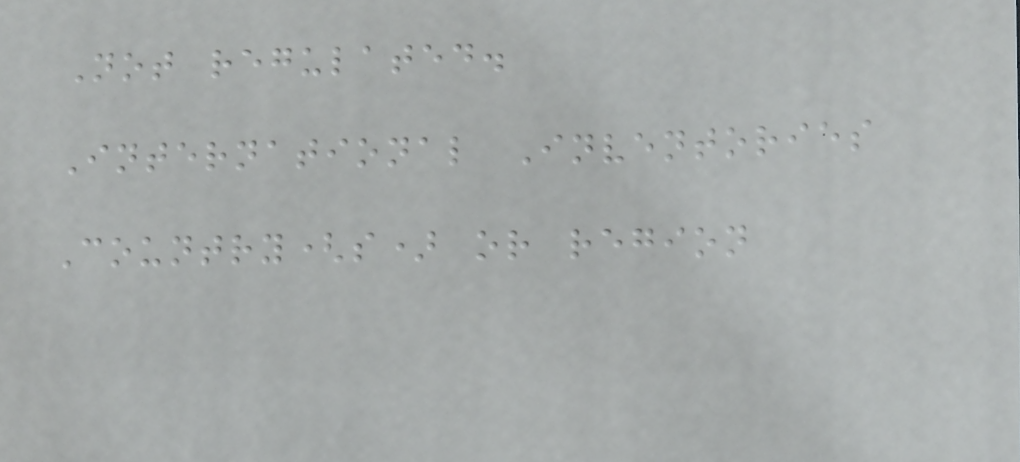Not regulated.
International Inventories
Country(s) or region
